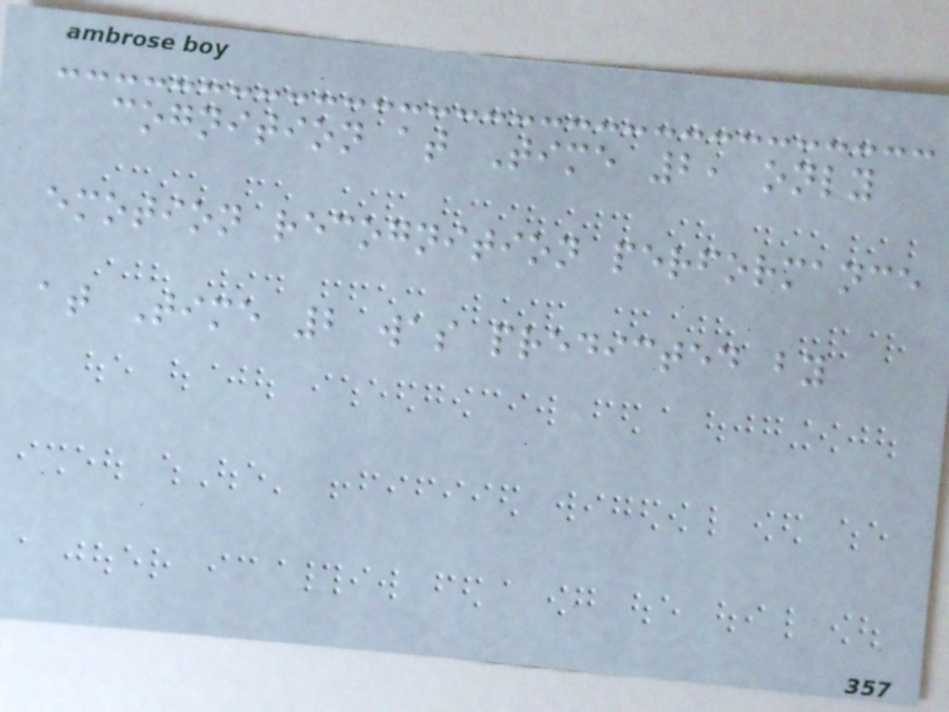cognition at Time 2, only
emotion recognition performance
at Time 2 was predicted by
